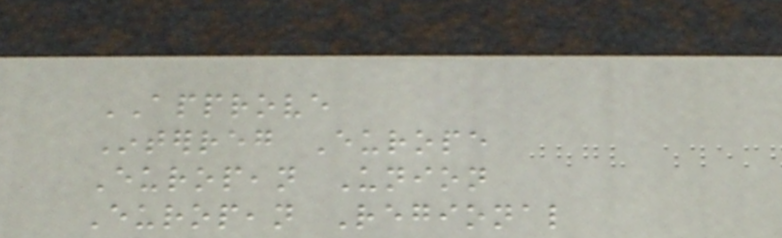APPROVE
Interreg Europe
European Union
European Regional
